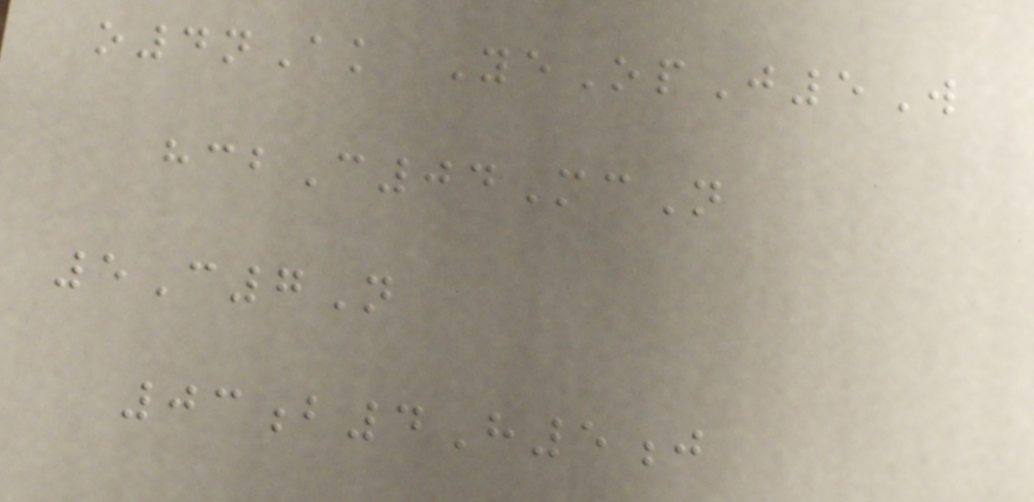o4nAk YeOpJ5W
hcbC04McN
5C7N
03b4H5j
